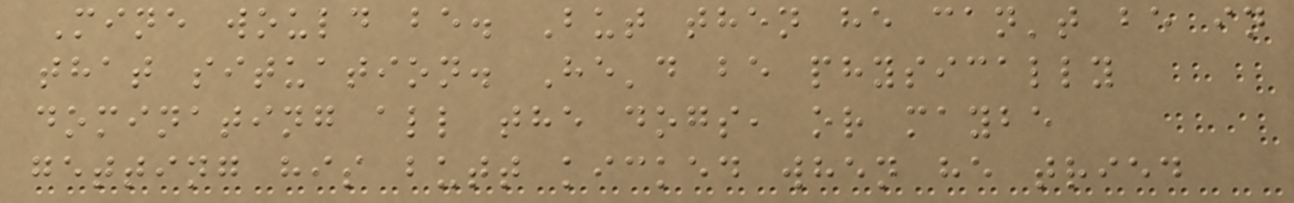Mine would be. But then he can't be in
that situation. He'd be physically
dominating all the dogs, or maybe
getting his butt kicked when he tried
